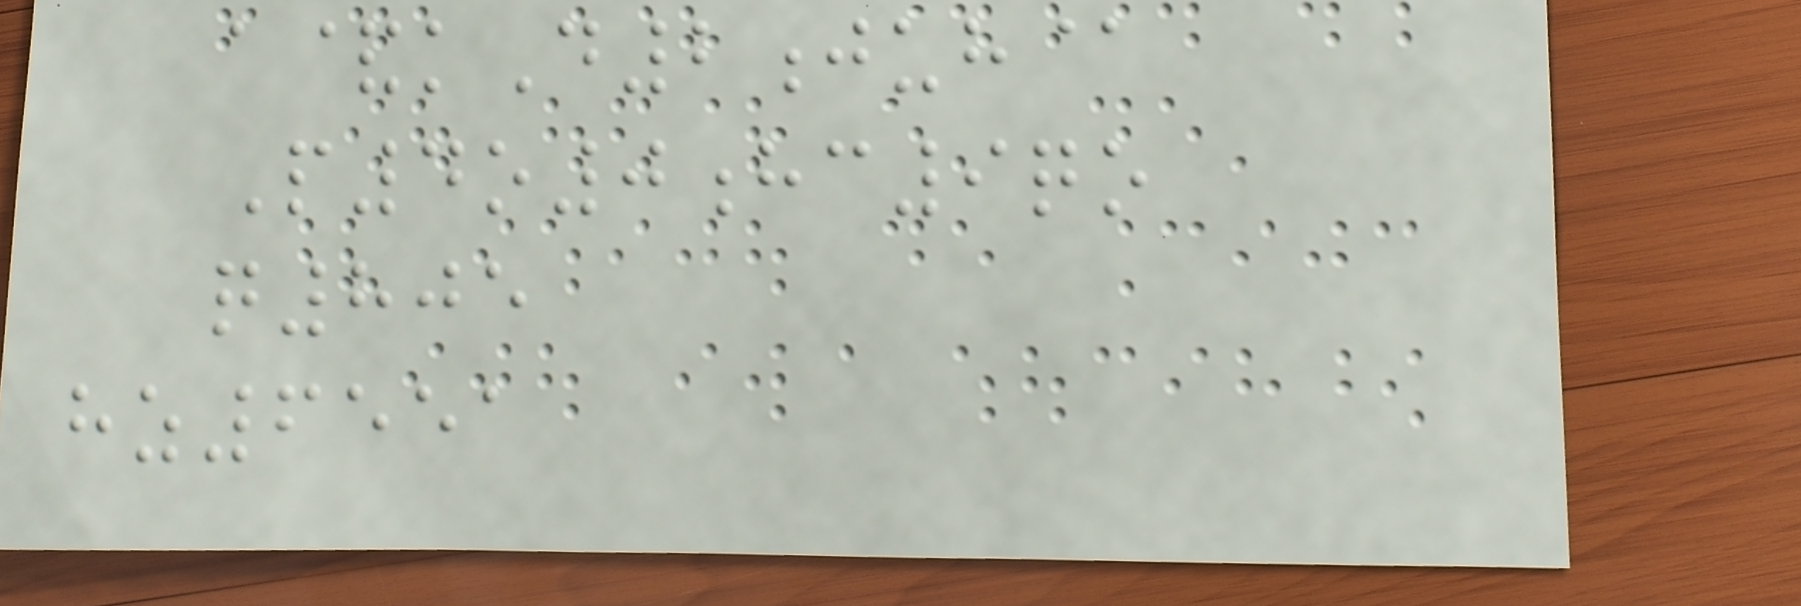a&kD2juh@
P4o0hc9qo
q805
hz6551
